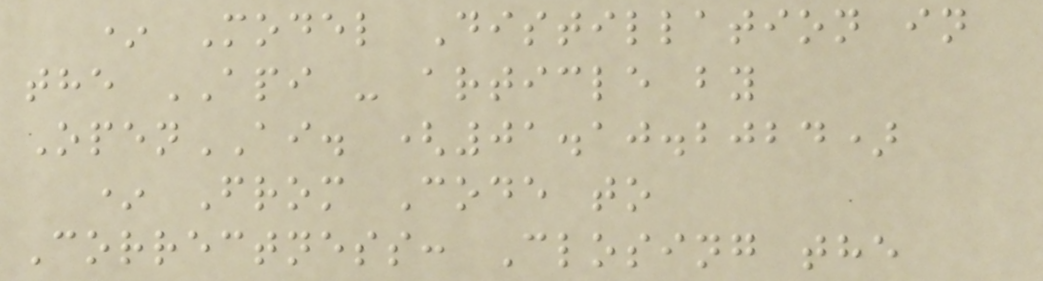* Model Distillation in
the API - article by
OpenAI. (01.10.2024)
* From Code to
Correctness: Closing the
